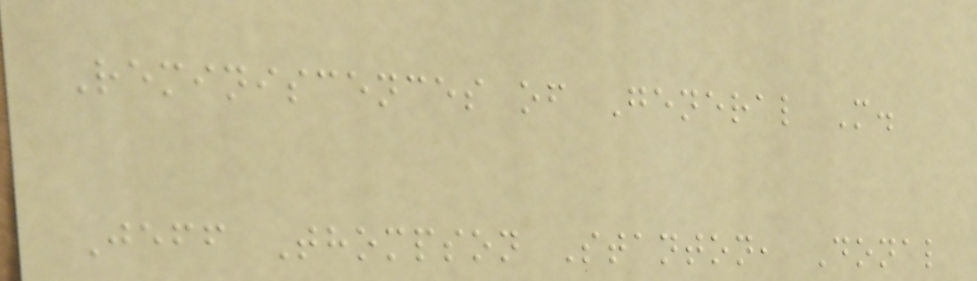Reminiscences of General M.
Jeff Thompson Stanton, Donal
